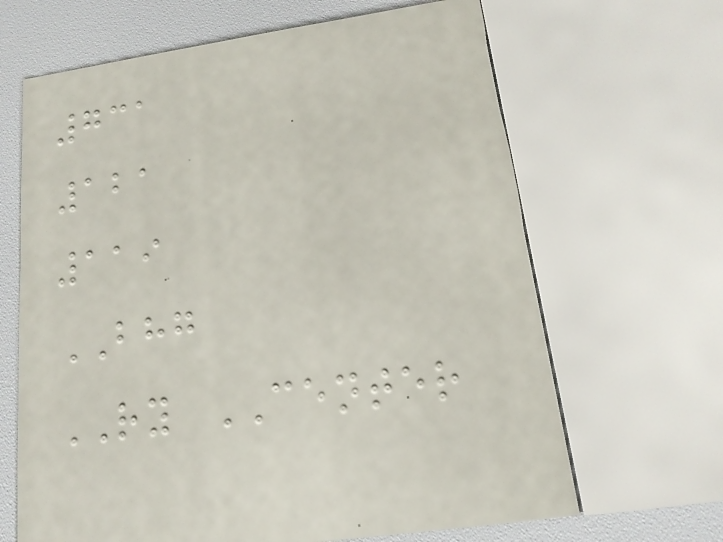731
121
119
BHG
RY CENTER
